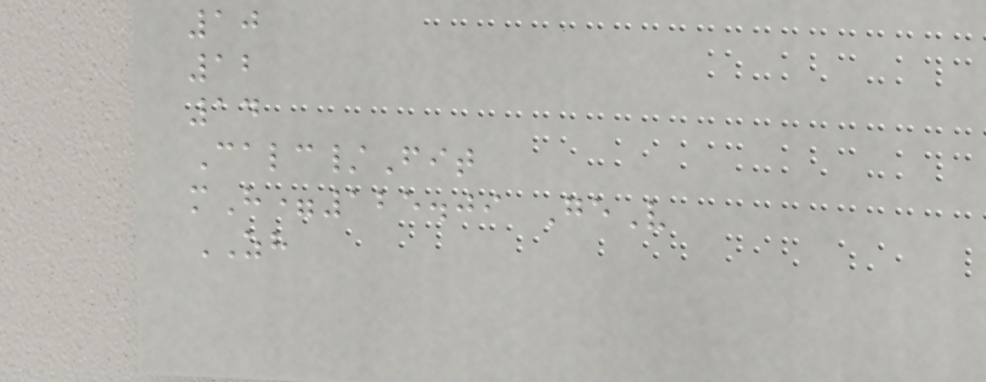10
12
14
Calc/Fit
mH=125.09 GeV
ZH
